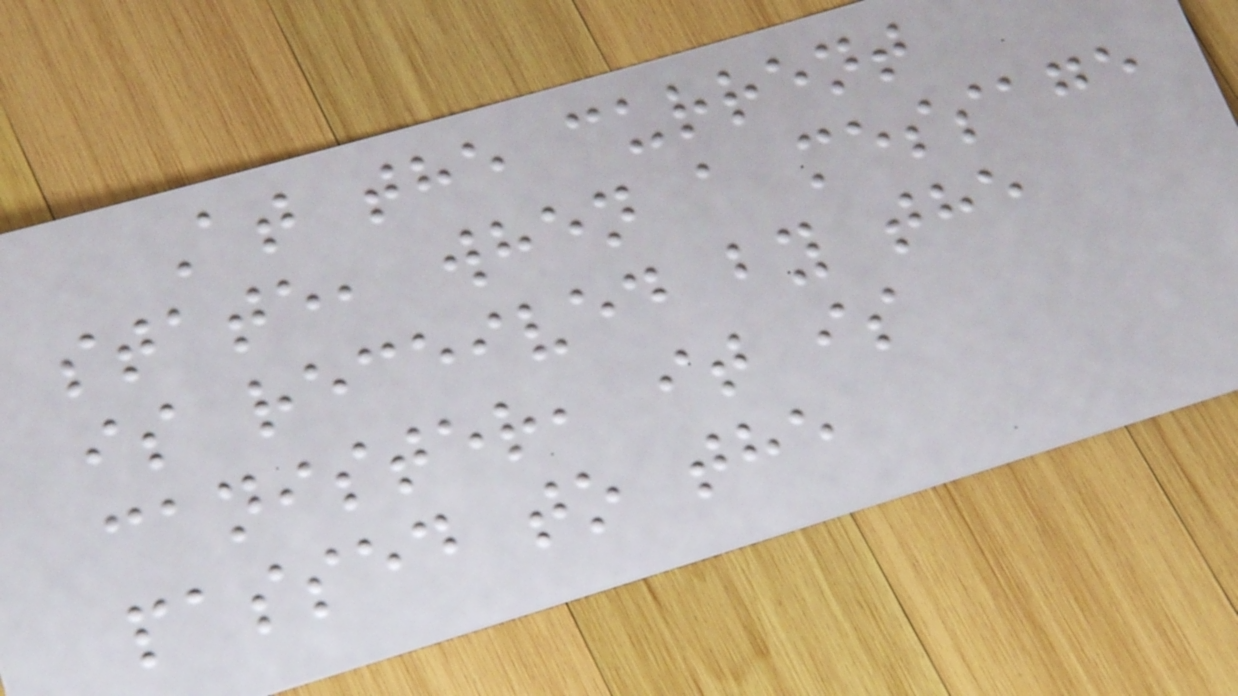At the current
state, when a message
is received by the
canister, it is
passed to the
